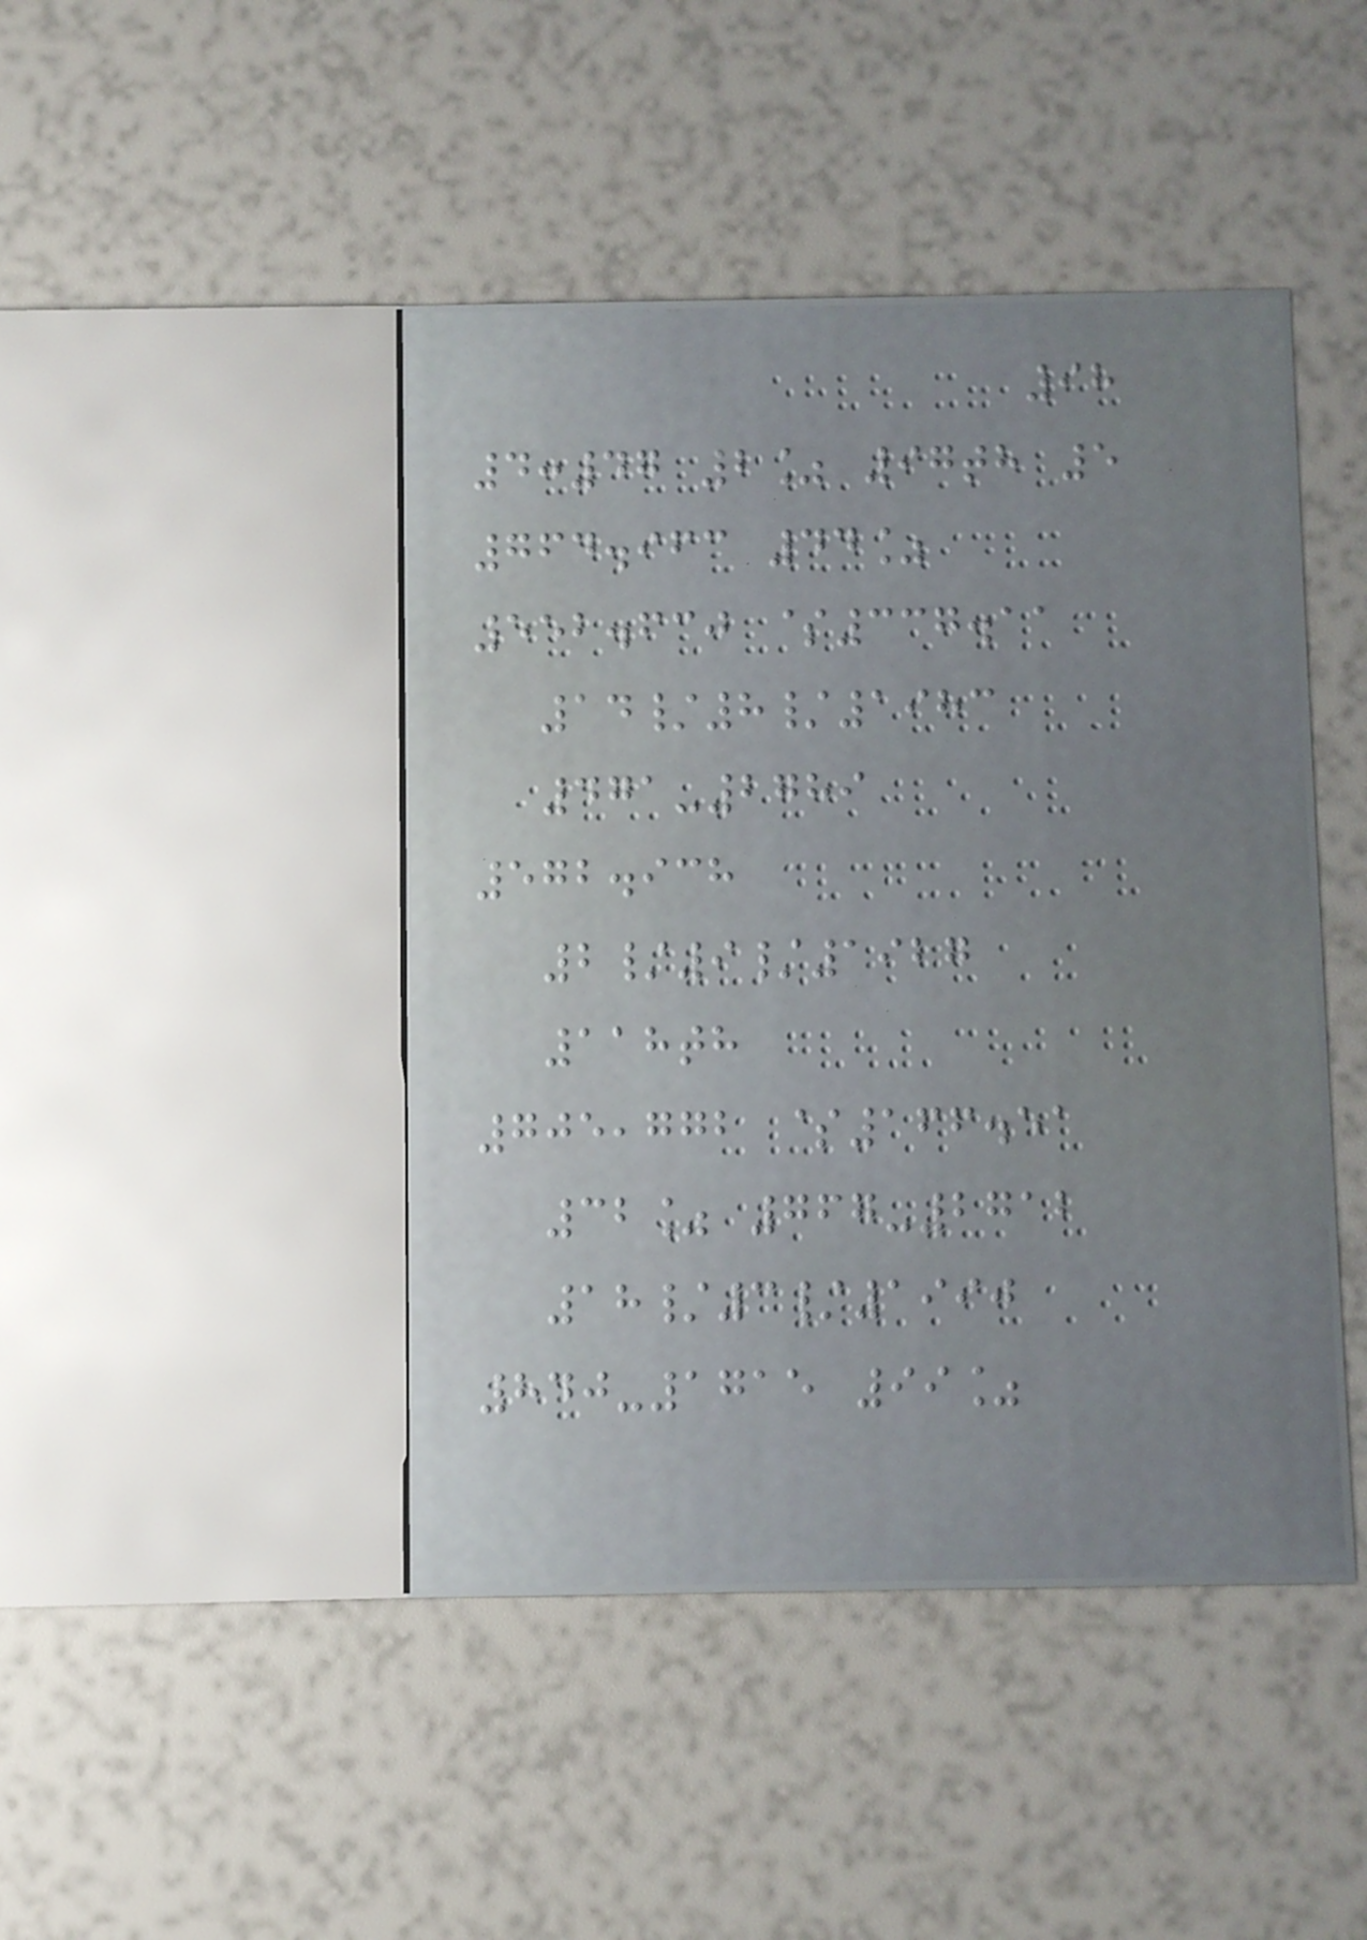98
4:47 2% 97th 5
764.963 44%
552.630 $337.11
14/8/1983
471-2789
572.938
2/9/1927
118th
705,772 $166.51
32% 767-2712
18/3/1990
840-1715 99%
